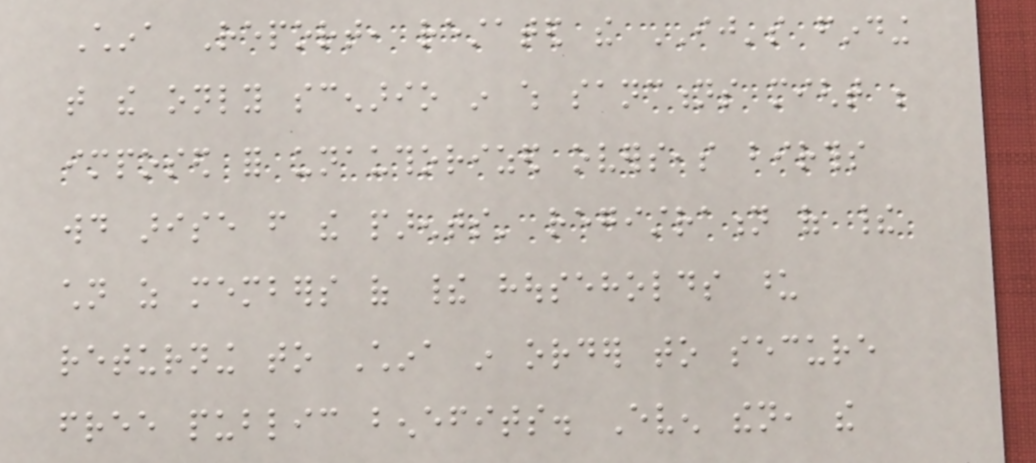China Report, restated the IJ's finding
that the only scenario in which sanctions might be
imposed for unauthorized overseas births
would arise from the parents' registration of their
children as members of their households upon
returning to China in order to secure
free public benefits. Even then, the
